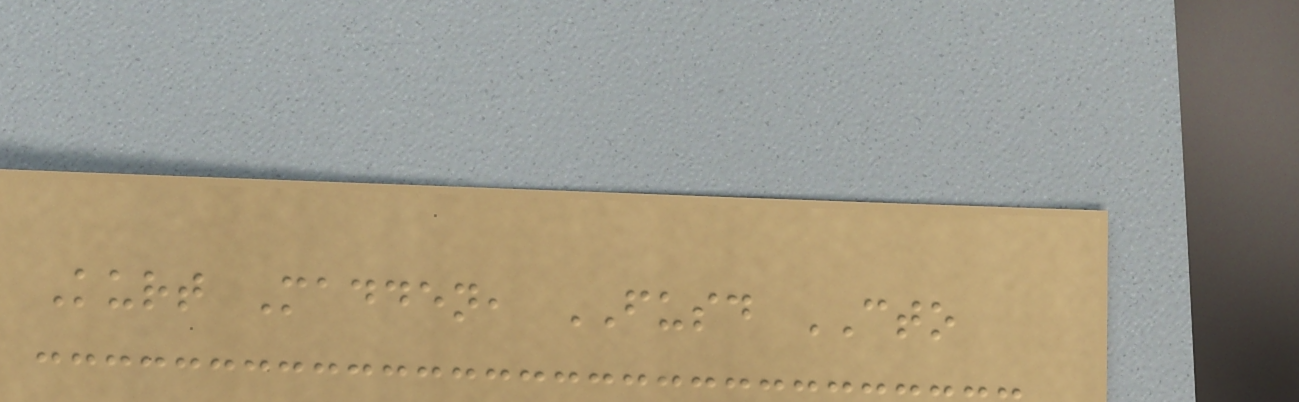Kurt Madden, FUSD CTO
